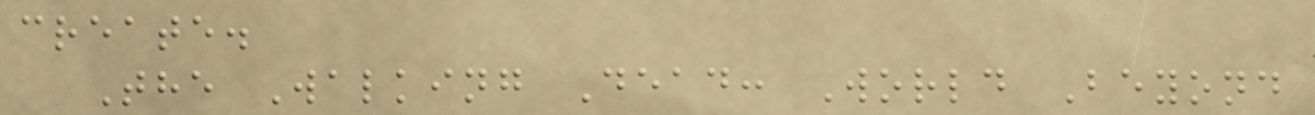create.
The Walking Dead: World Beyond
